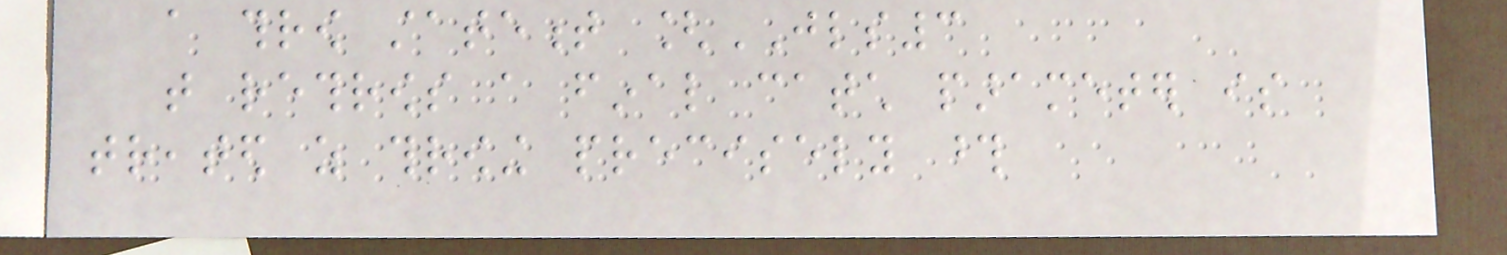a throw statement [JLS3
that rethrows a final catch parameter is
treated as throwing precisely those
